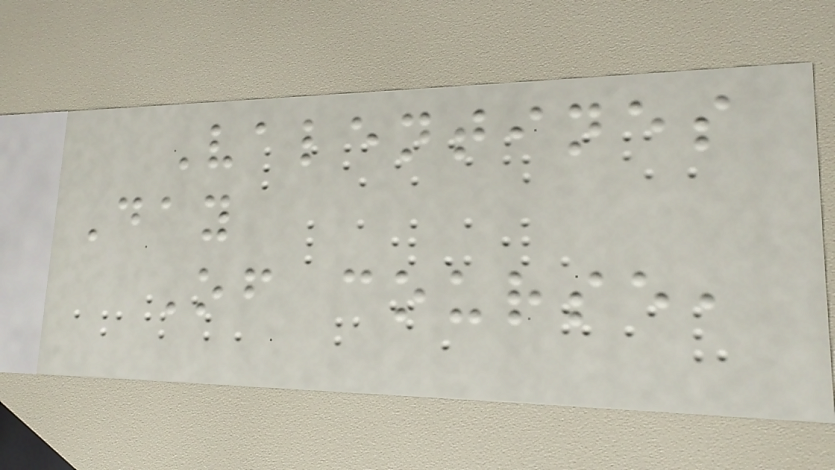Valentines
Day
Of course,
